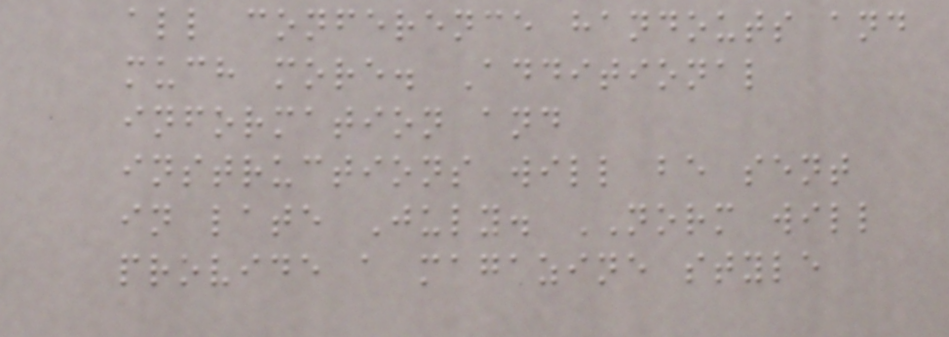all conference handouts and
much more. Additional
information and
instructions will be sent
in late July. NORM will
provide a magazine style
